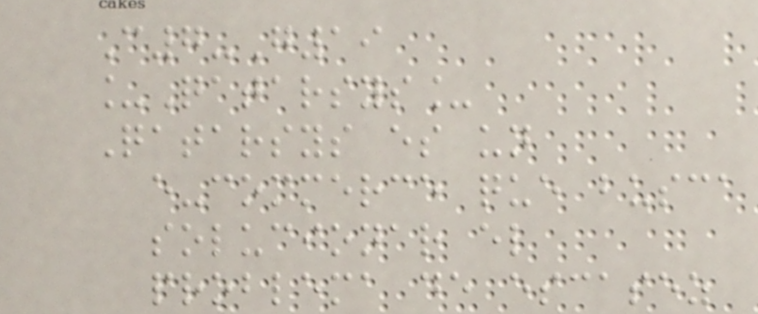C7-G19
_Qatarsys_
Qatarsys es un
e-commerce que busca
solucionar el
problema de escasez
